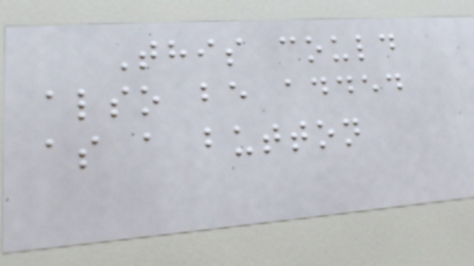This could
also be added
as a button
